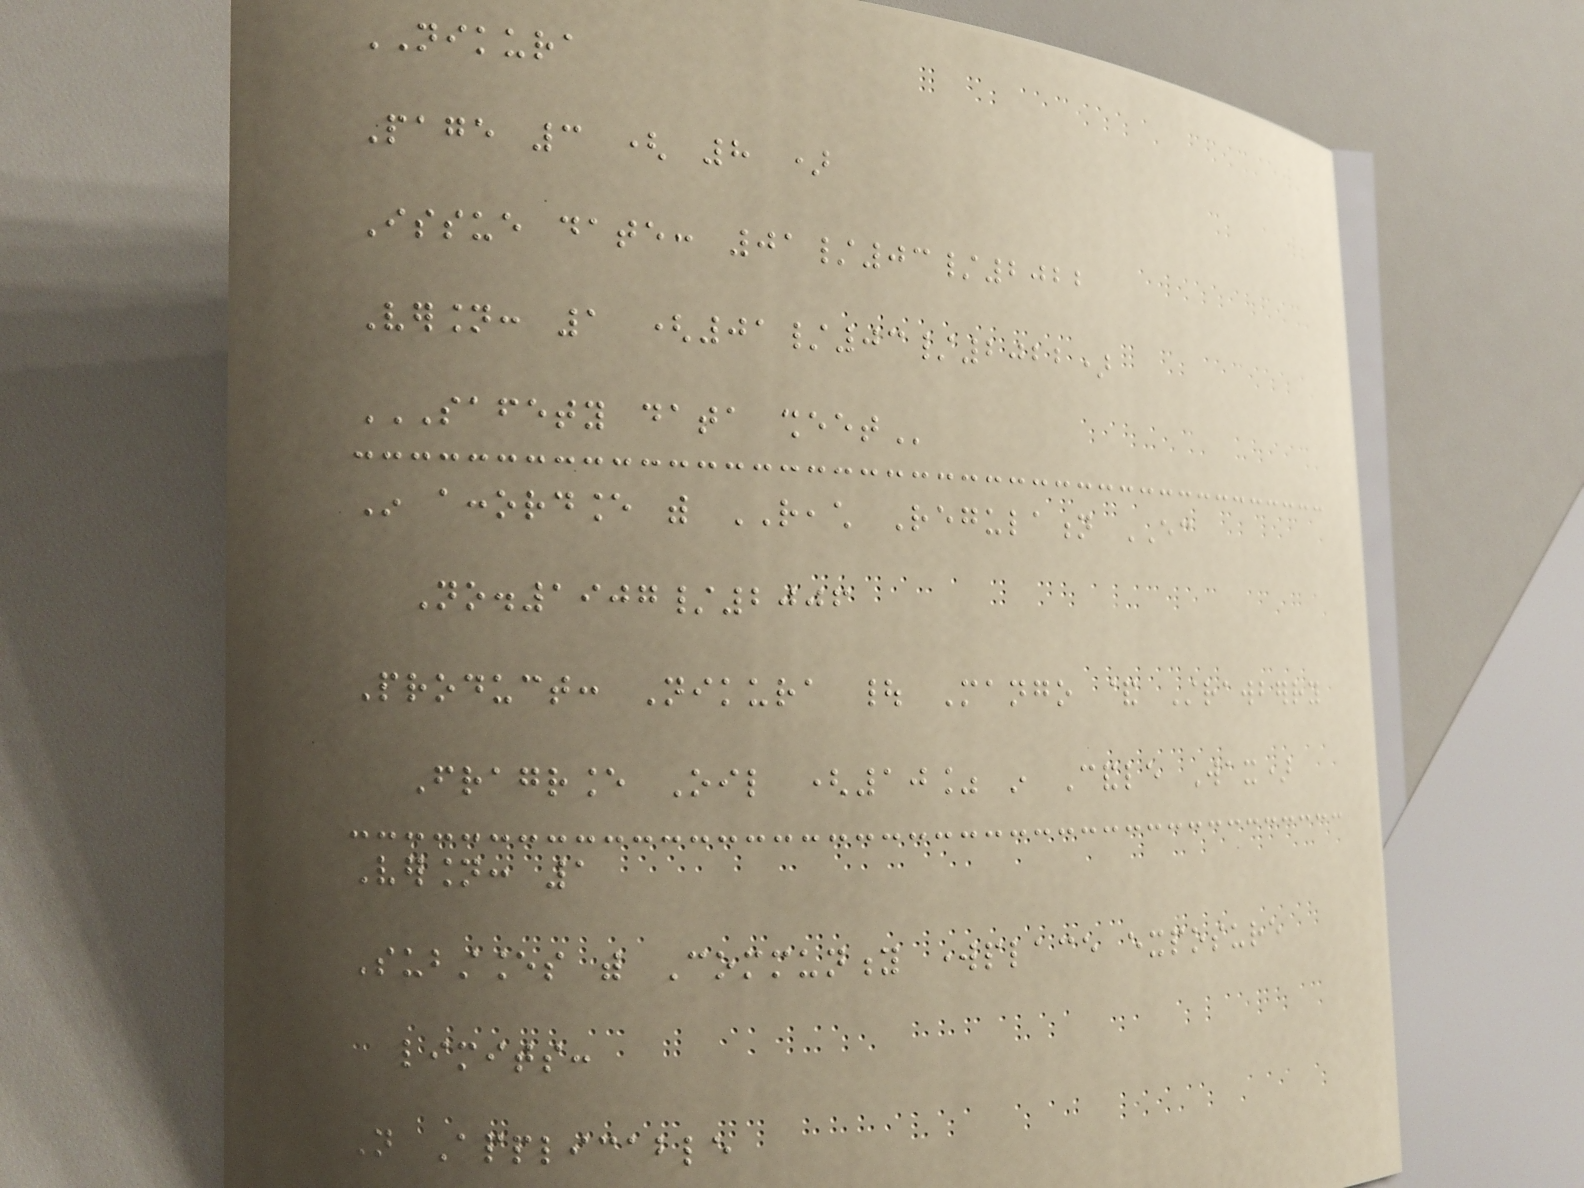NIKURA
Page 3 ( 8 )
Issue date: 01/03/2022
Version: 1 (01/03/2022)
SAFETY DATA SHEET
In accordance with REACH Regulation EC
No.1907/2006
Product: Nikura | Mango & Strawberry
Fragrance Oil (10% in Candle Wax)
Version: 1
Substances with Community workplace exposure
limits:
Not Applicable
